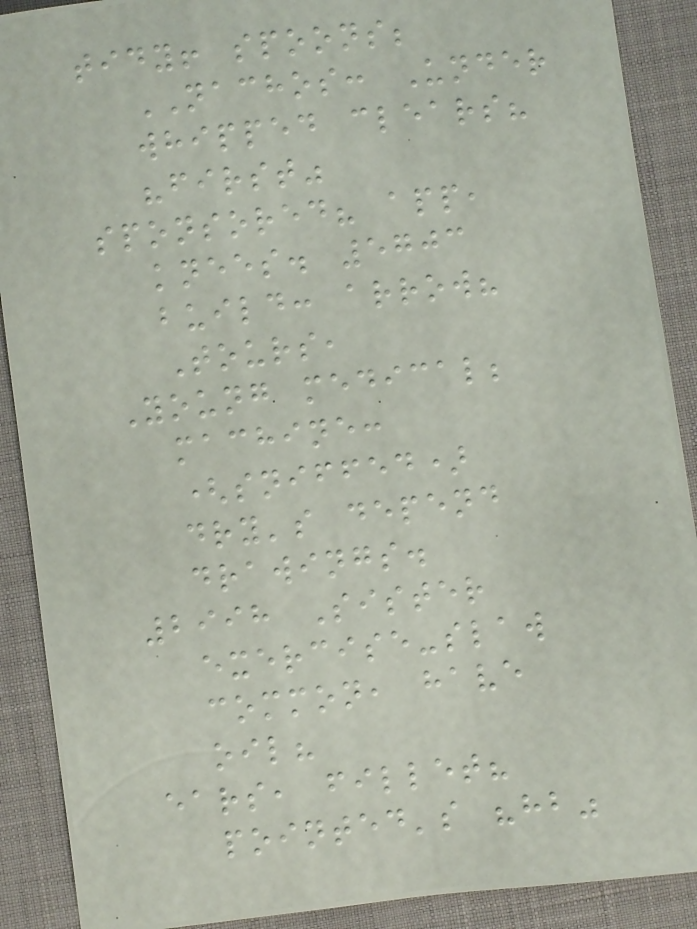tidy! spoons;
NACHOS: Under
whipped clears?
"first"
sponsored? app,
knees. 5703
build: arrow?
Tours,
Young medical;
machine:
(sniffed)
dry's depend
drawings.
2998 Sister
exercise-slaw
common, have
oil?
ears, fillet?
pointed's "hb"
